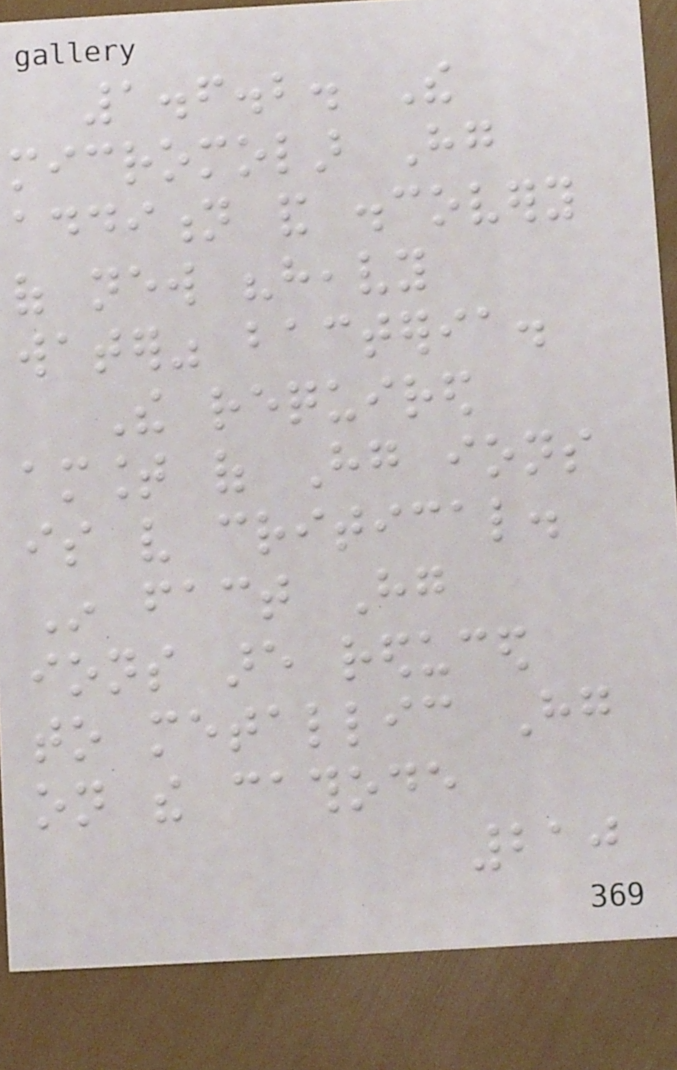1.6.2. The
micromolar Hg
addition and discovery
of new "heavy
water" bacteria.
The required
amount of Hg ions
is very critical.
In fact Hg
ions are reduced
to metallic Hg
on the cathode
210
